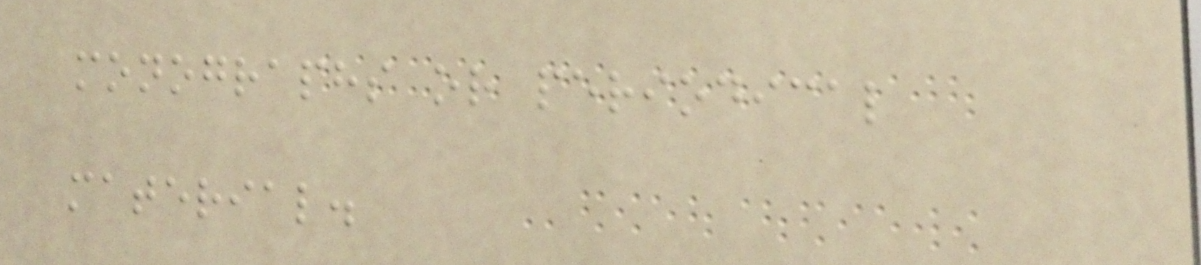monographs or periodical
material.
